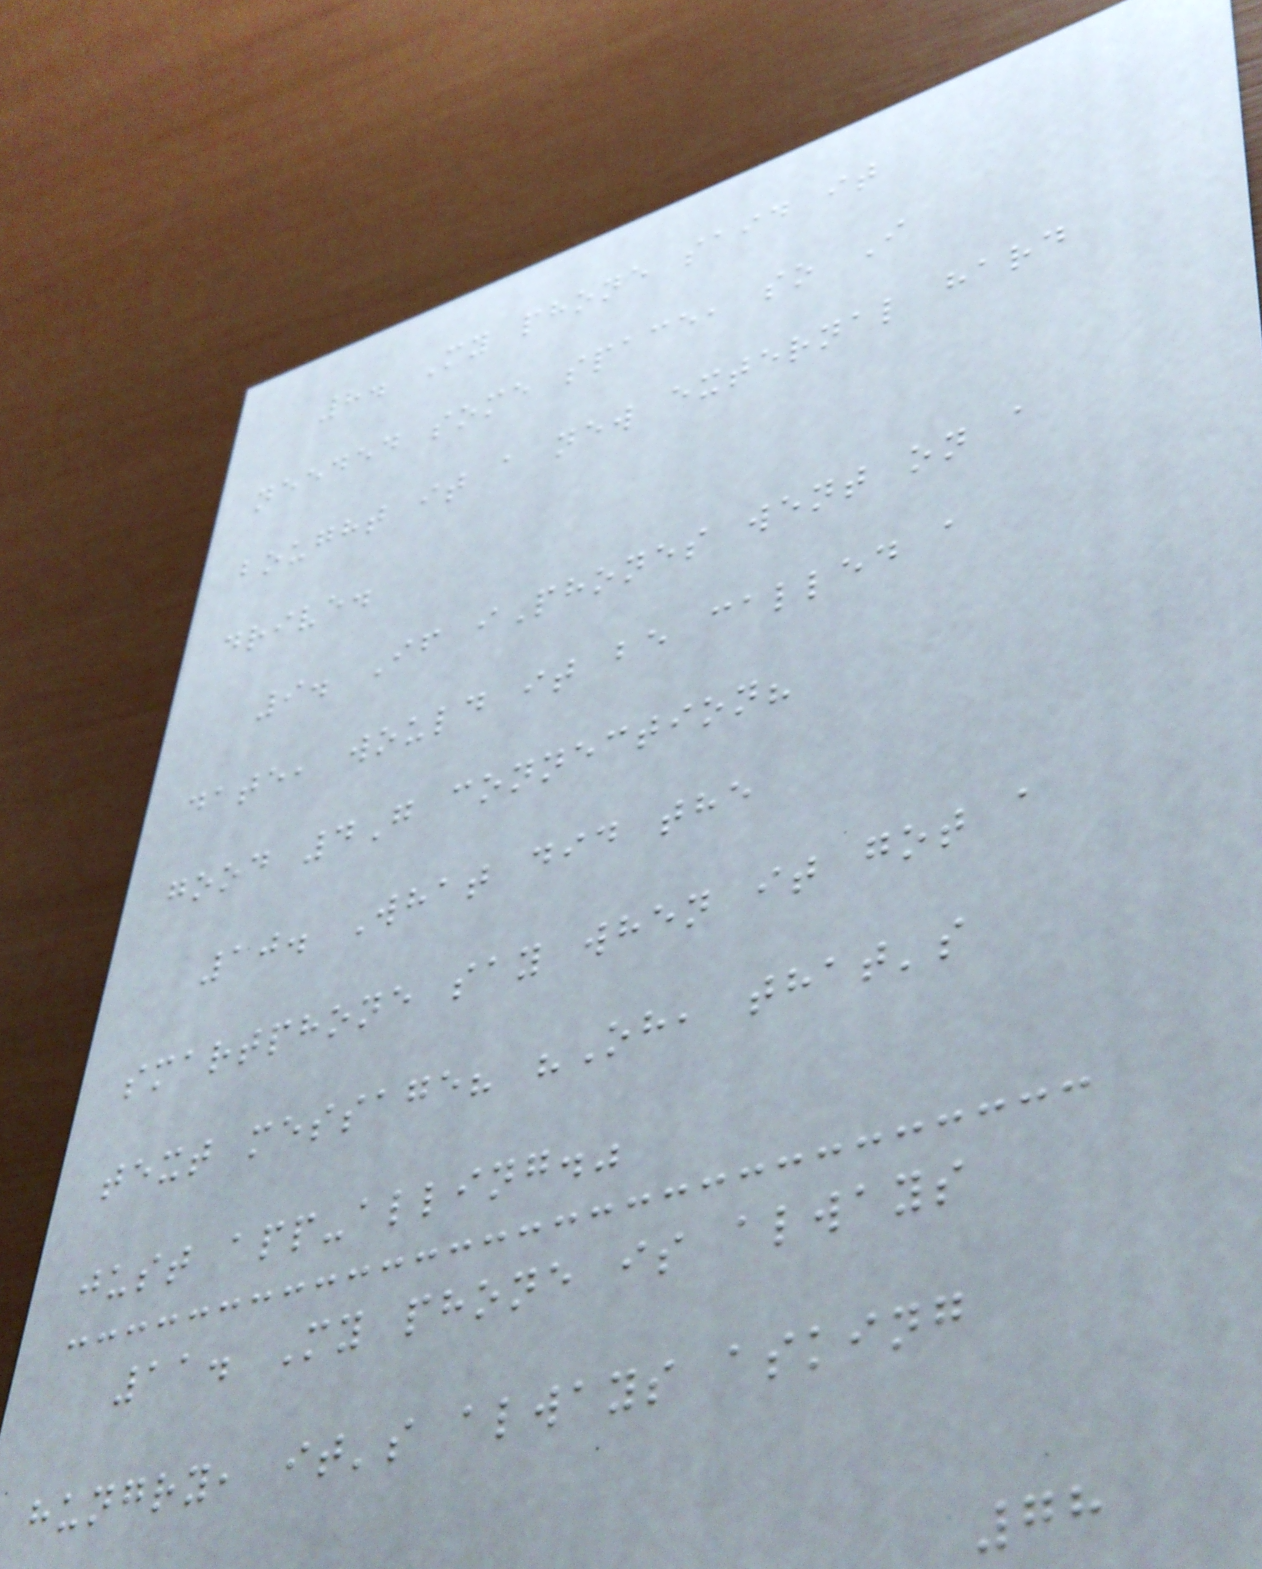8. My phone said it
needed some space, so I
bought it a new external hard
drive.
9. If iPhones went on a
date, would it be called a
good 4G connection?
10. What did the
smartphone say when it got a
text message? "Oh, that's
just app-alling."
11. My phone is always
hungry, it's always asking
78
